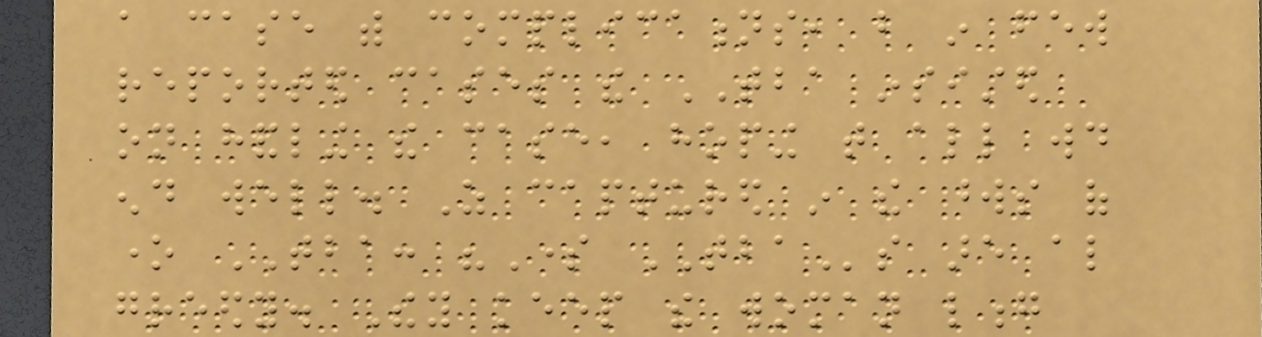a case with complications, but in few
reported cases the TBA insisted
on handling the case, hoping that all would
end well. As captured in the words of
one TBA: "Some TBAs are also
greedy. They keep the woman long
